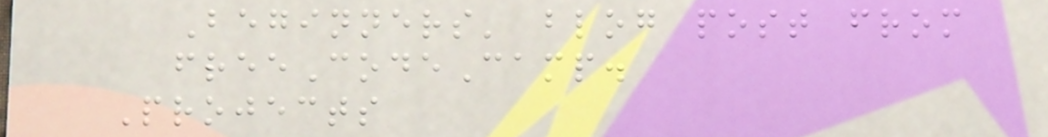Beginners' blog post from
freeCodeCamp.
Projects
